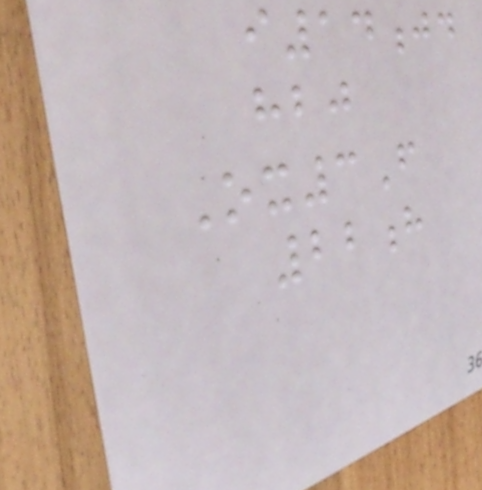i14jd
hbj
Ox3F
22h
